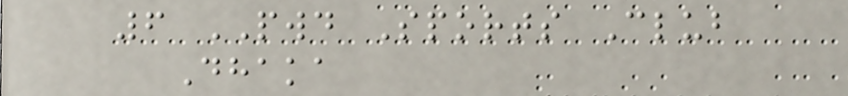6 PWD Sports Club
Dhaka
